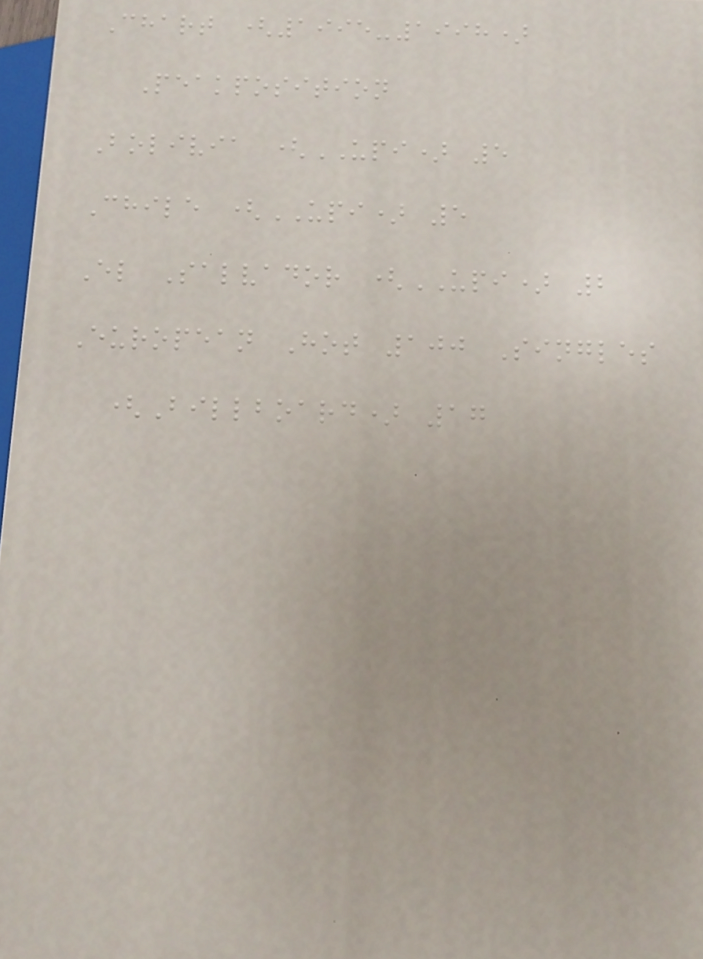Chart (1995-1998)
Peakposition
Bolivia (UPI) 5
Chile (UPI) 5
El Salvador (UPI) 2
European Hot 100 Singles
(Billboard) 17
